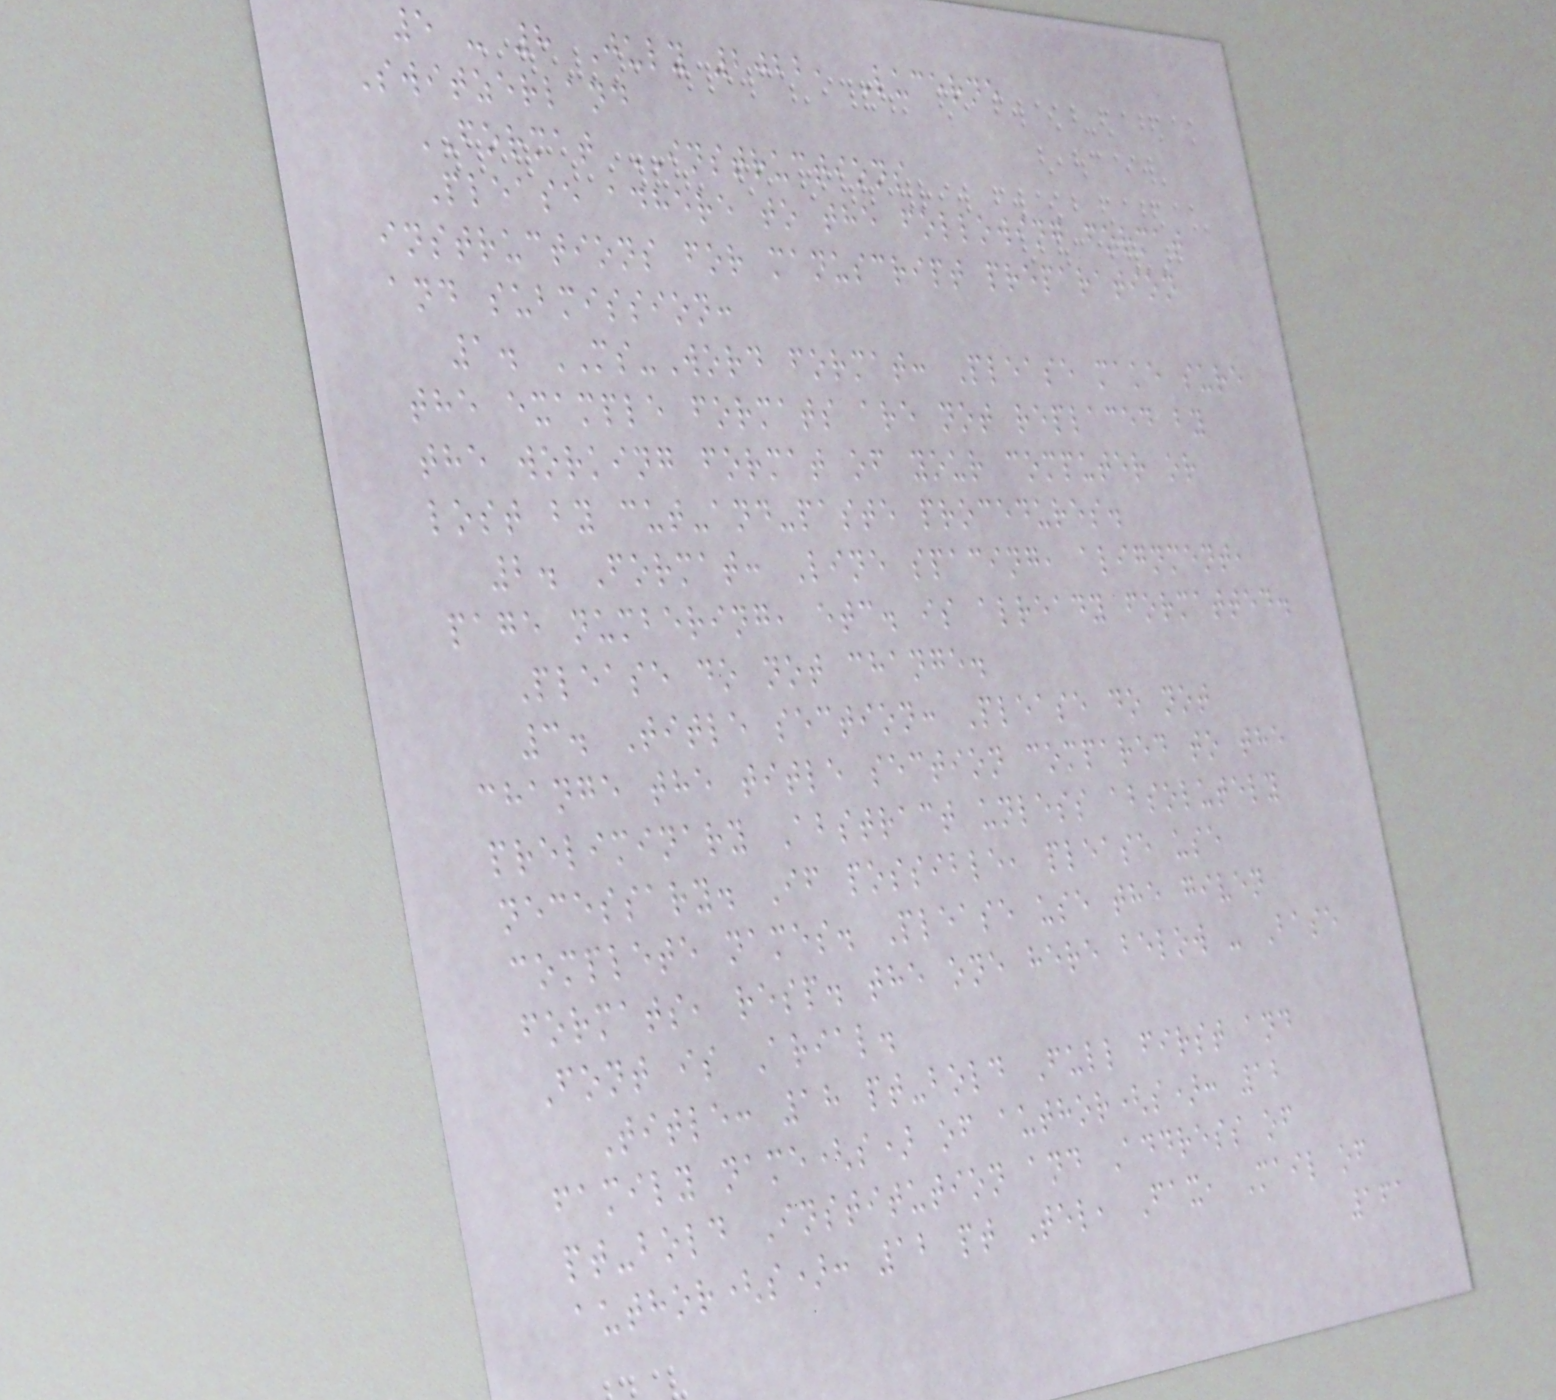5 - 8 July 2022, Lucerne
Switzerland
FORMAT INSTRUCTIONS
Please adhere to the following format
instructions for manuscript preparation
and submission:
1. MS-Word format: Please make sure
the example formats are not replaced by
the working format of your computer or
lost by cut-and-paste procedures.
2. Format: Line spacing, alignment,
page numbering, etc. is already formatted.
Please do not change.
3. Title section: Please do not
change the title section compared to the
preliminary Abstract unless absolutely
necessary. If possible, please use
complete names. Please use the given
formats, resp. the one here below - Base
Font is Arial.
Title: 18 pt-bold Full first and
family name(s) of author(s): 12
pt-bold Institution and Address of
author(s): 12 pt Tel, Fax, Mail of
161
